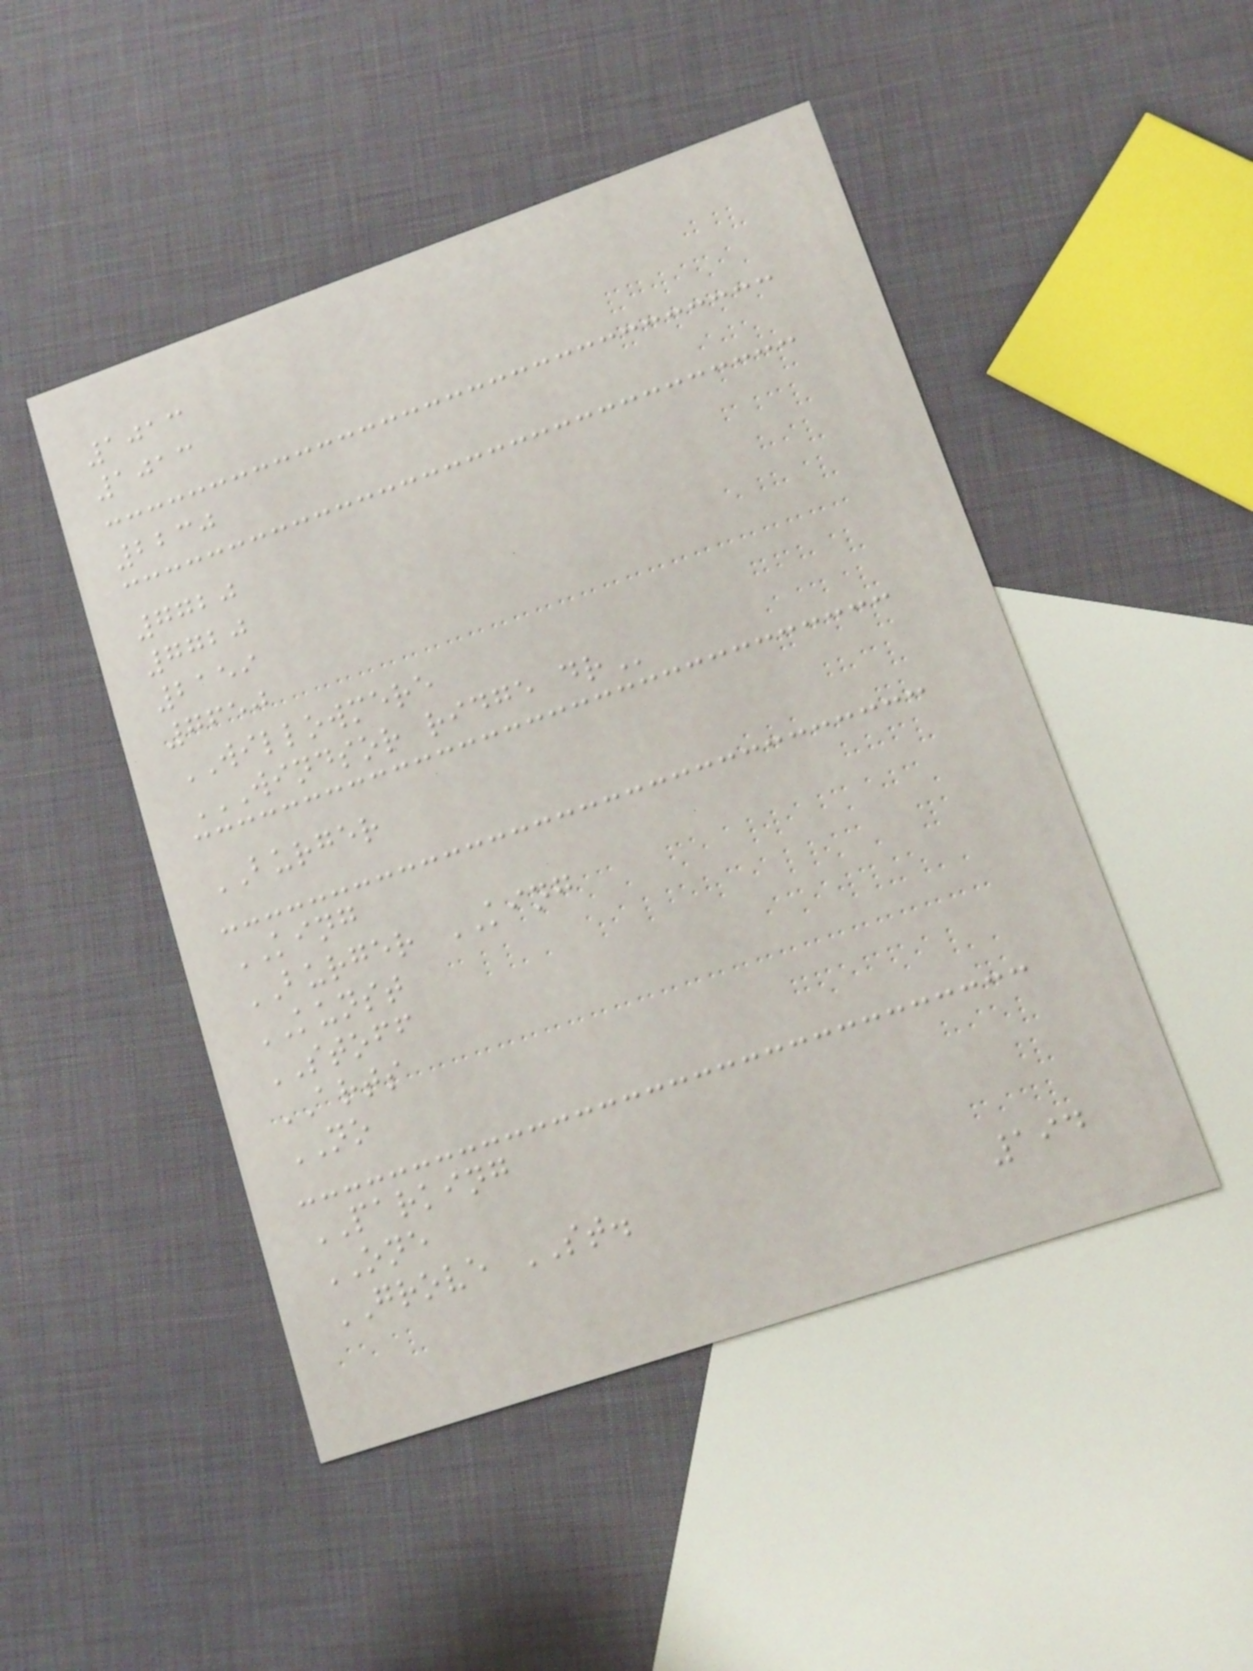1013
1013
2230
7720
7720
2159
7650
WILLOWMERE
WINDSOR RIDGE DR
BURGER
KING
BURGER KING
KUNST
STOFF
ARTS
NO
PARKING
ONE
GROVE ST.
194
